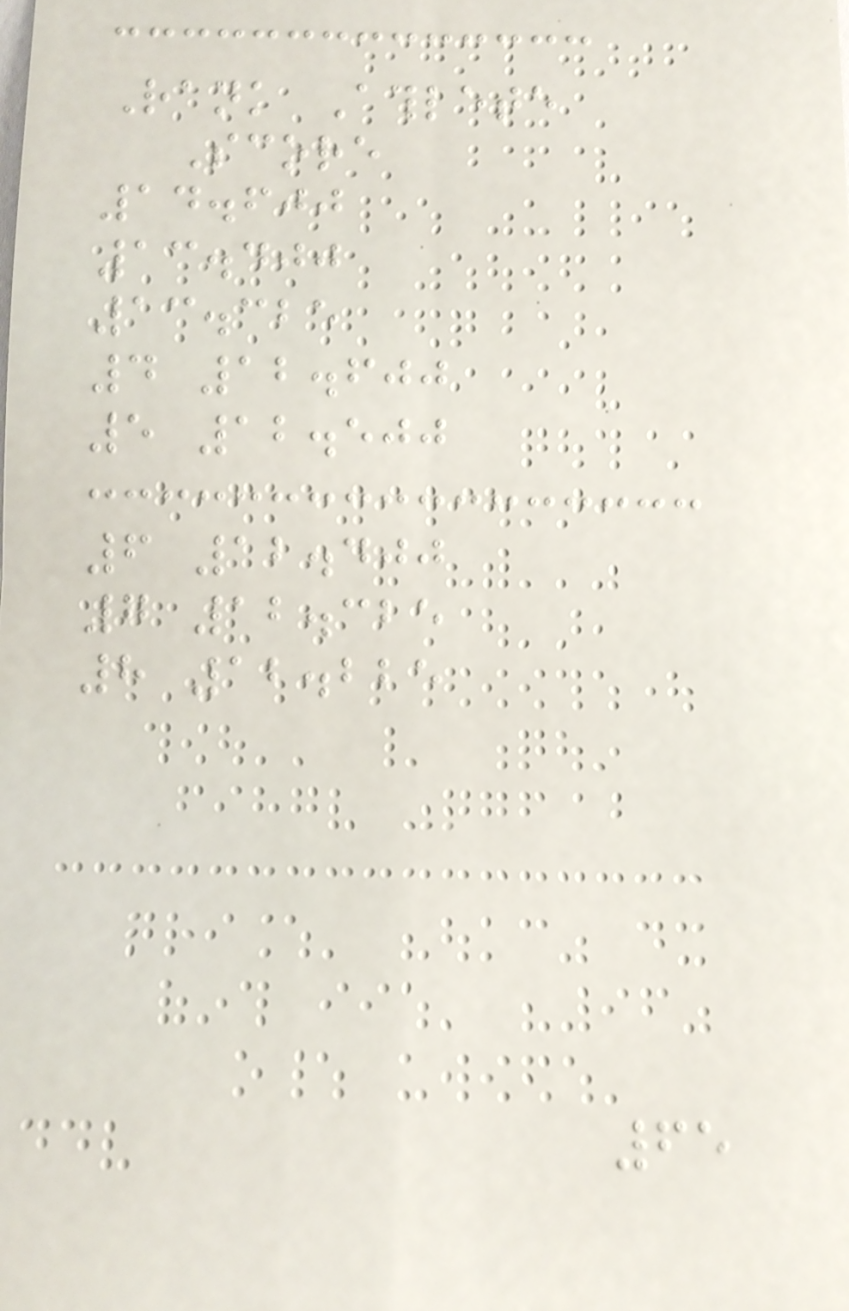Rank Athlete
Score
14.600
13.400
13.325
4 12.600
5 12.500
6 12.400
7 12.325
8 12.225
65
